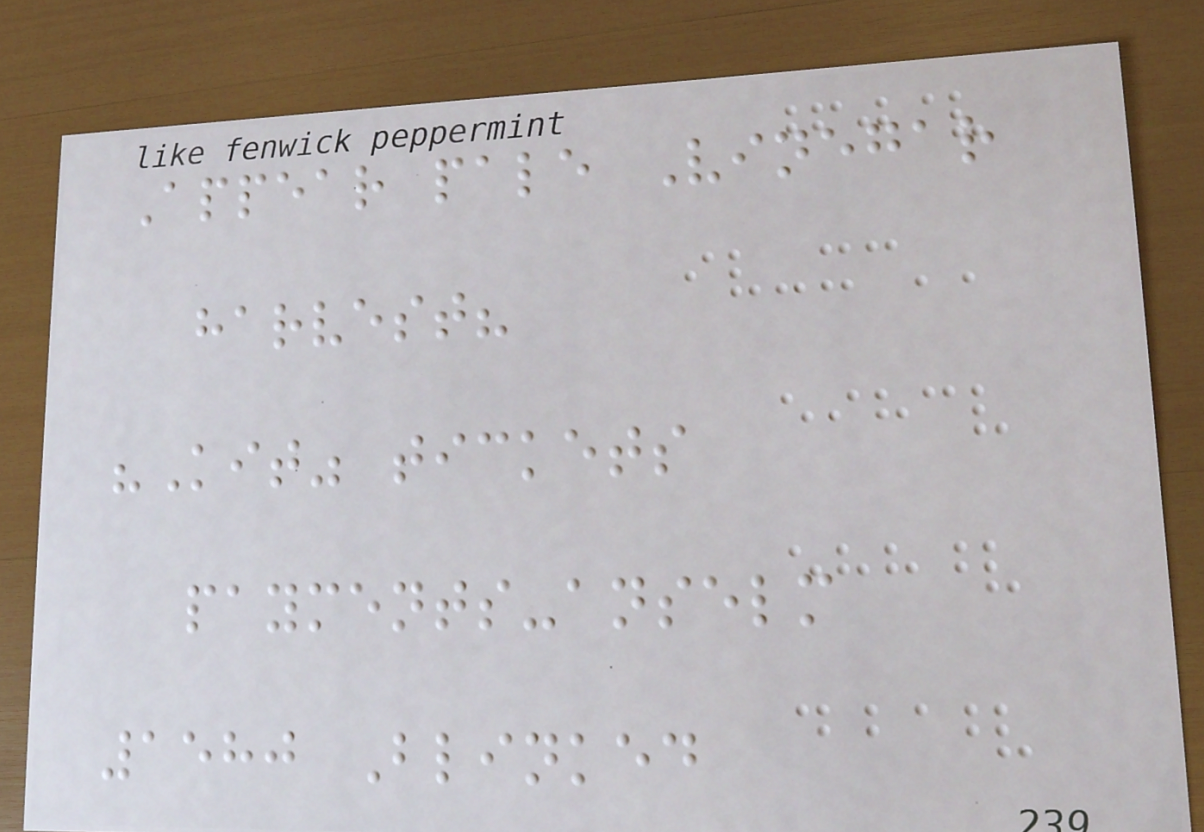Appear pale Vinegar
harvest?
"Kit" tickets
payments-anselm
1580 Blinked
